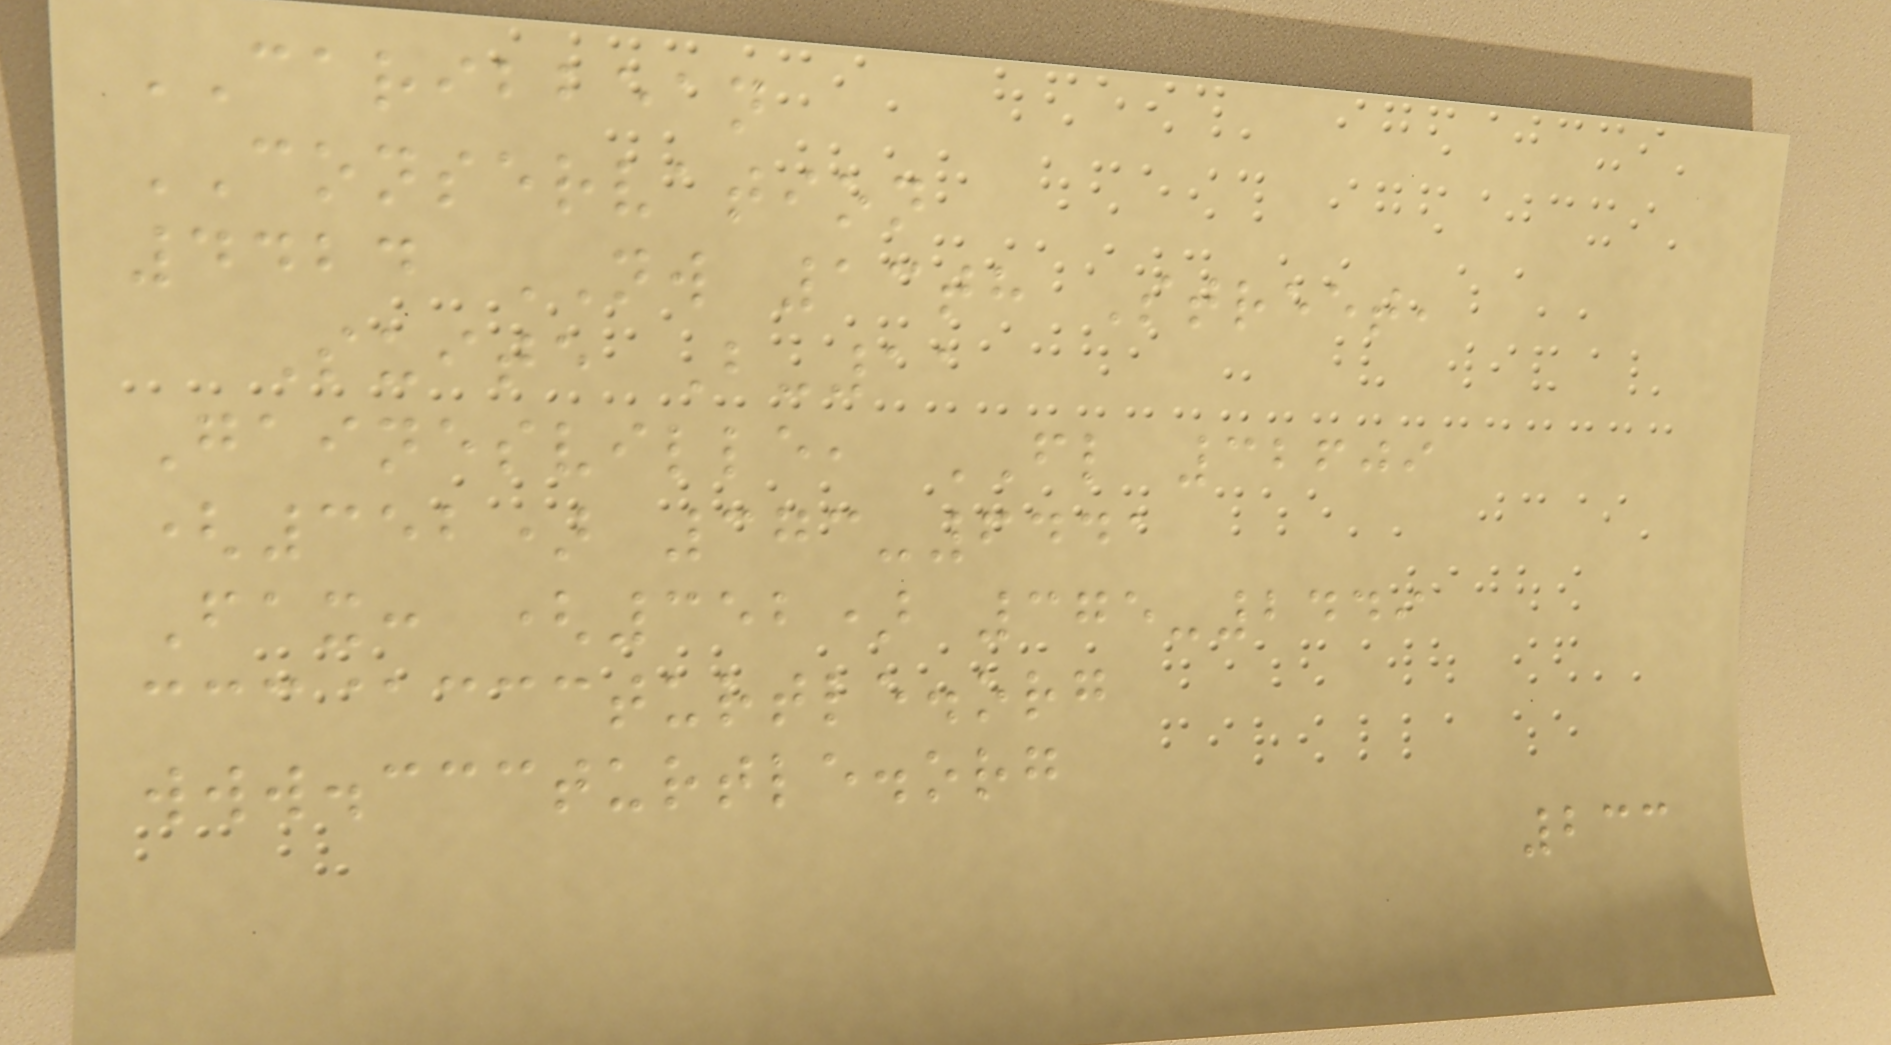CARIBBEAN
CONSERVATION
4424 NW 13th Street,
Suite B-11
Gainesville, FL 32609
(352) 373-6441
Fax: (352) 375-2449
ccc@cccturtle.org
www.cccturtle.org
233
